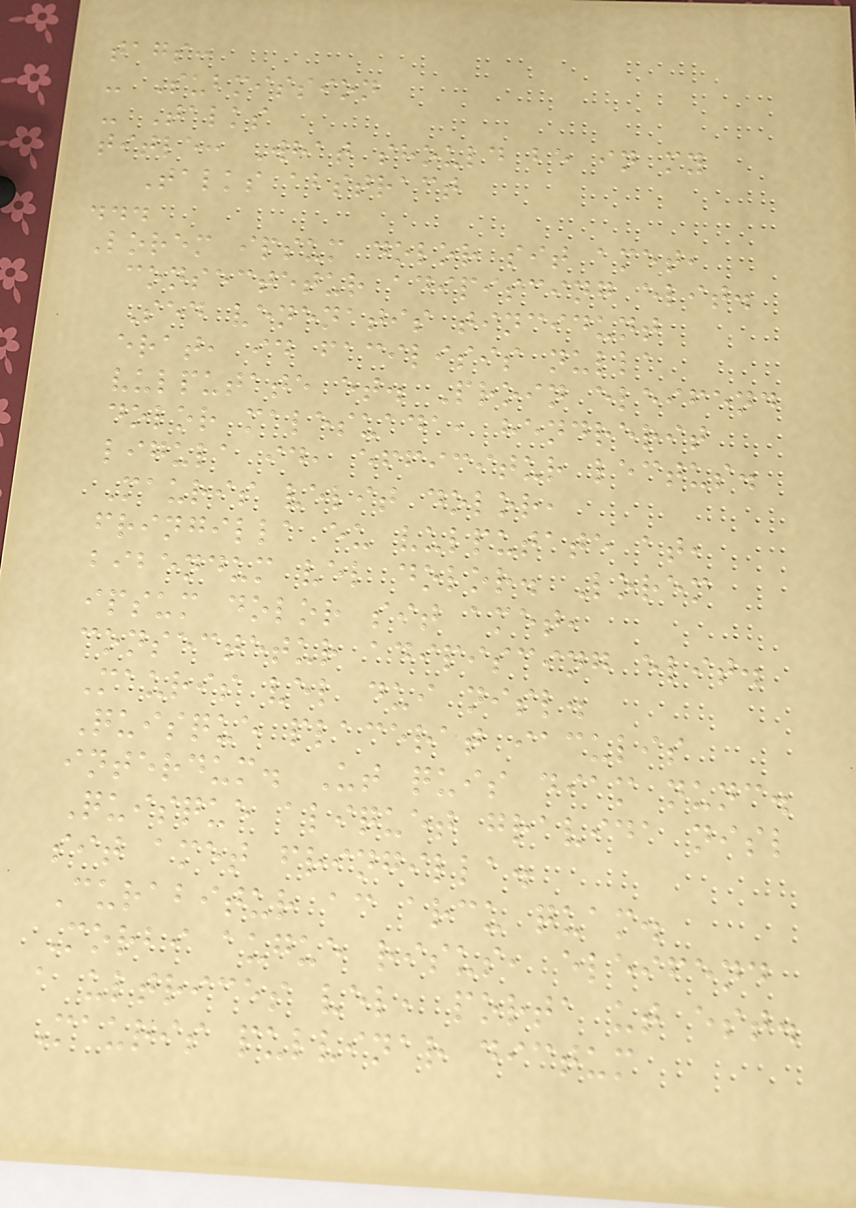tags:
- Submission
- Talks
title: What should be in my
Talks abstract
...
Lorem ipsum dolor sit amet,
consectetur adipiscing elit.
Sed venenatis tincidunt
erat, id facilisis nulla
vulputate et. Proin eleifend
dolor malesuada, hendrerit
ligula id, efficitur lectus.
Mauris velit dolor,
fringilla eu vulputate at,
bibendum vel dolor. Lorem
ipsum dolor sit amet,
consectetur adipiscing elit.
Mauris vel dui nisl.
Quisque placerat iaculis
interdum. Ut quis diam nunc.
Quisque aliquet gravida nisl
sit amet fringilla.
Curabitur ac arcu quam.
Morbi augue risus, eleifend
a ultrices vel, porta ut est.
Mauris pulvinar dictum
